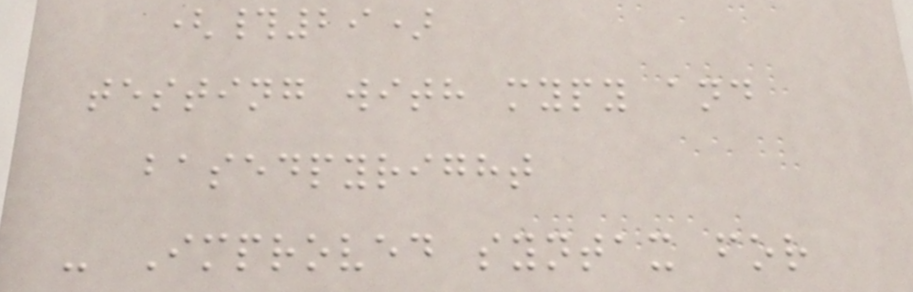(#29)
testing with mypy and
basedpyright
- Improved syntax for
